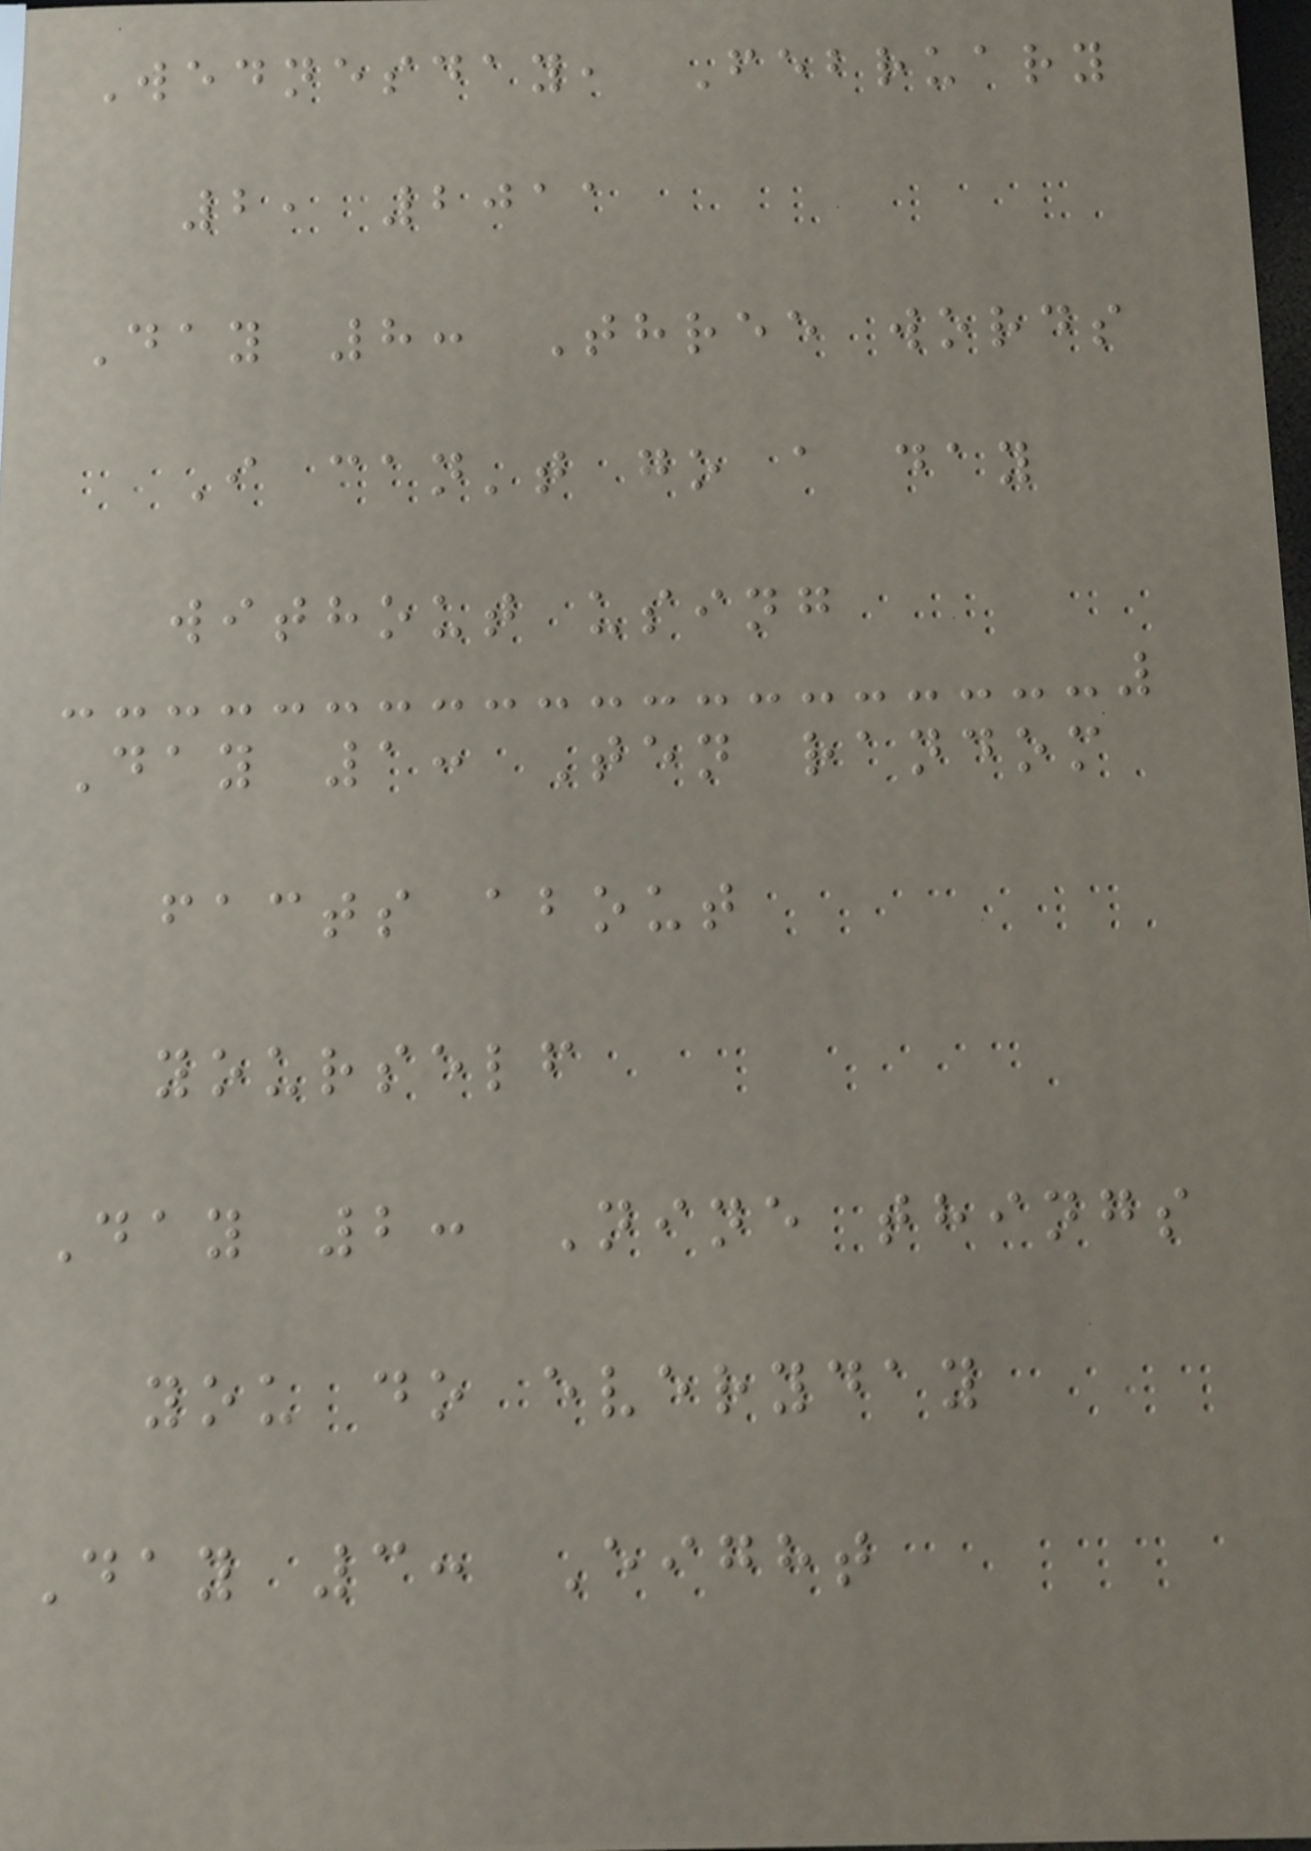Wednesday, February
2, 2011
Day 8: Three words
I can't go a day
without using
Day 1: Ten random
facts about
yourself
Day 2: Nine things
you do everyday
Day 3: Eight
